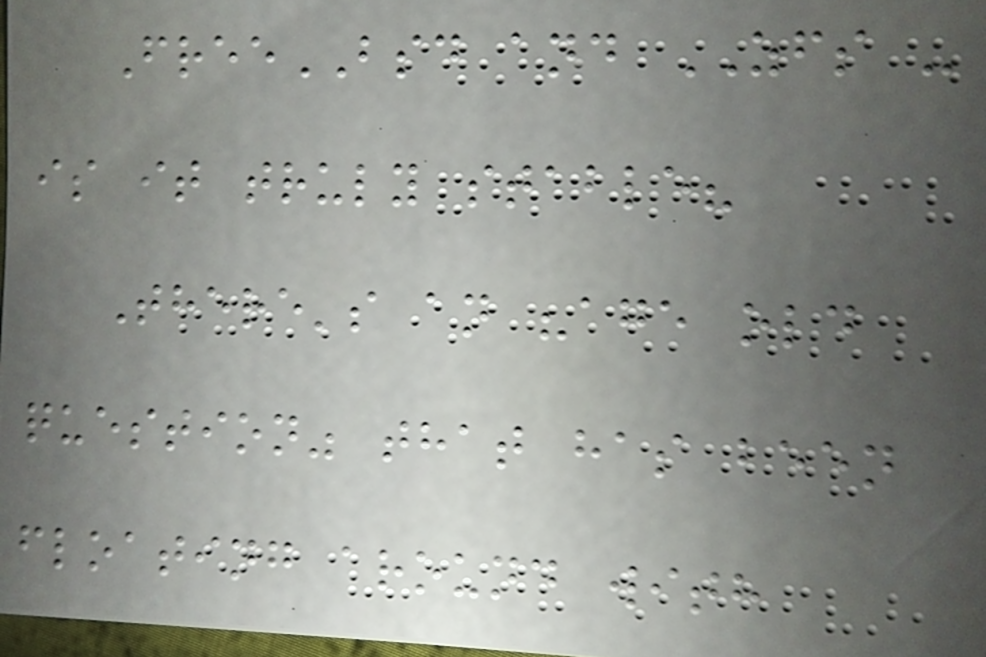FreeBSD and ZFS -
is it truly stable?
There's an "age old
question" that has been
floating around with
